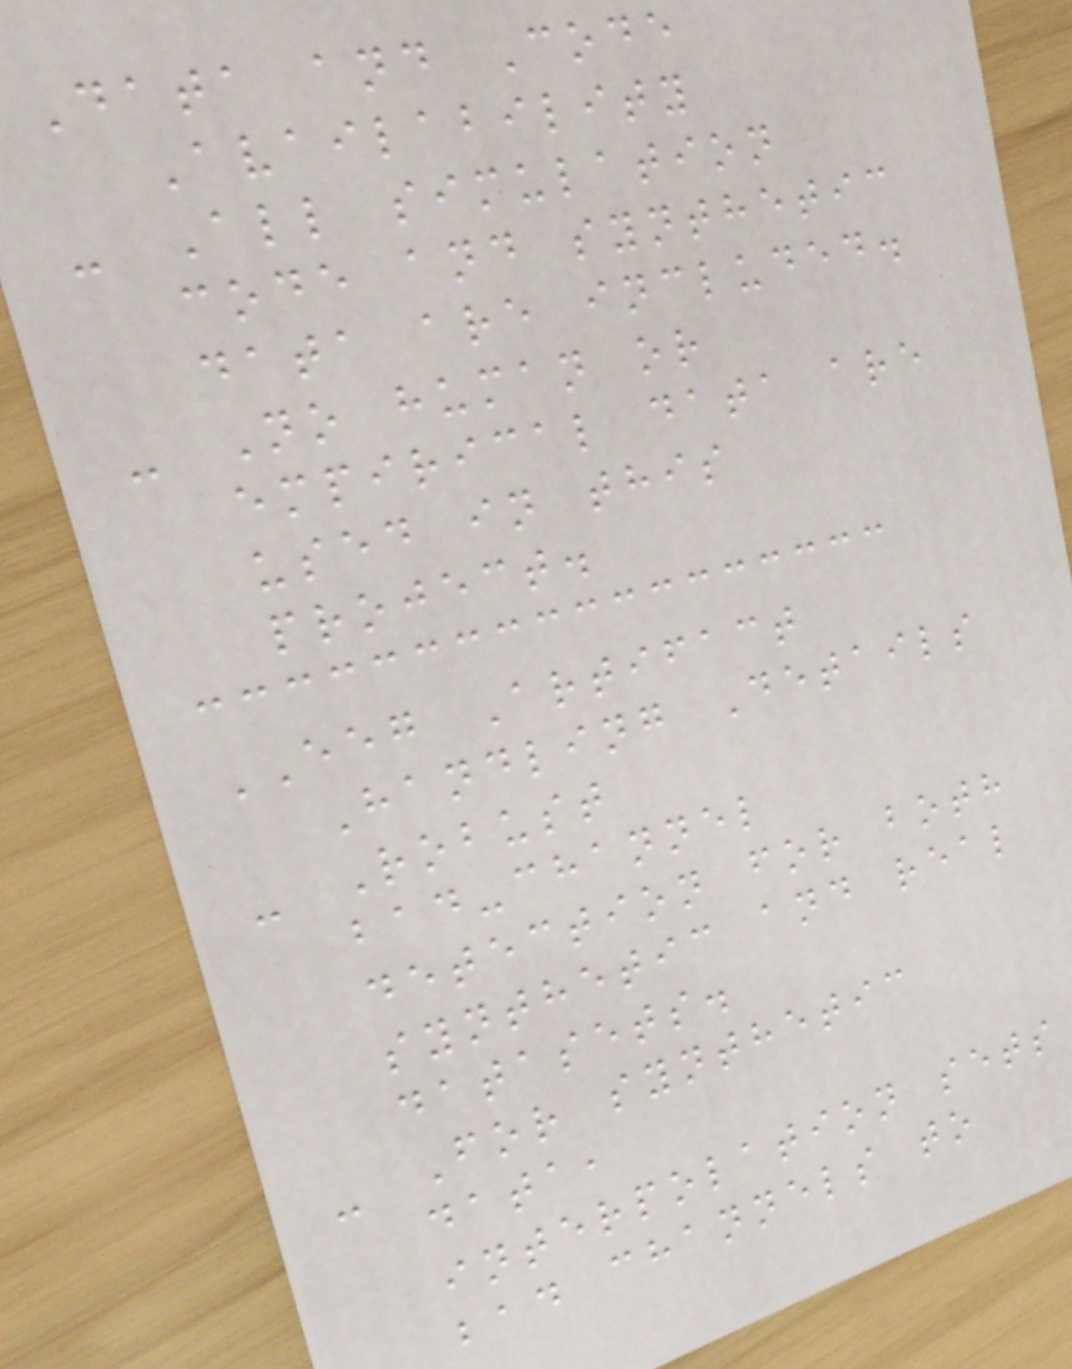Data and Code
Availability
- All simulation
code and synthetic
data are included.
- No human or
empirical data are
used in this
project.
EEG Artifact
Handling Details
- Robust
bad-channel
detection for both
synthetic and real
datasets.
- For synthetic
data,
interpolation sets
bad channels to
